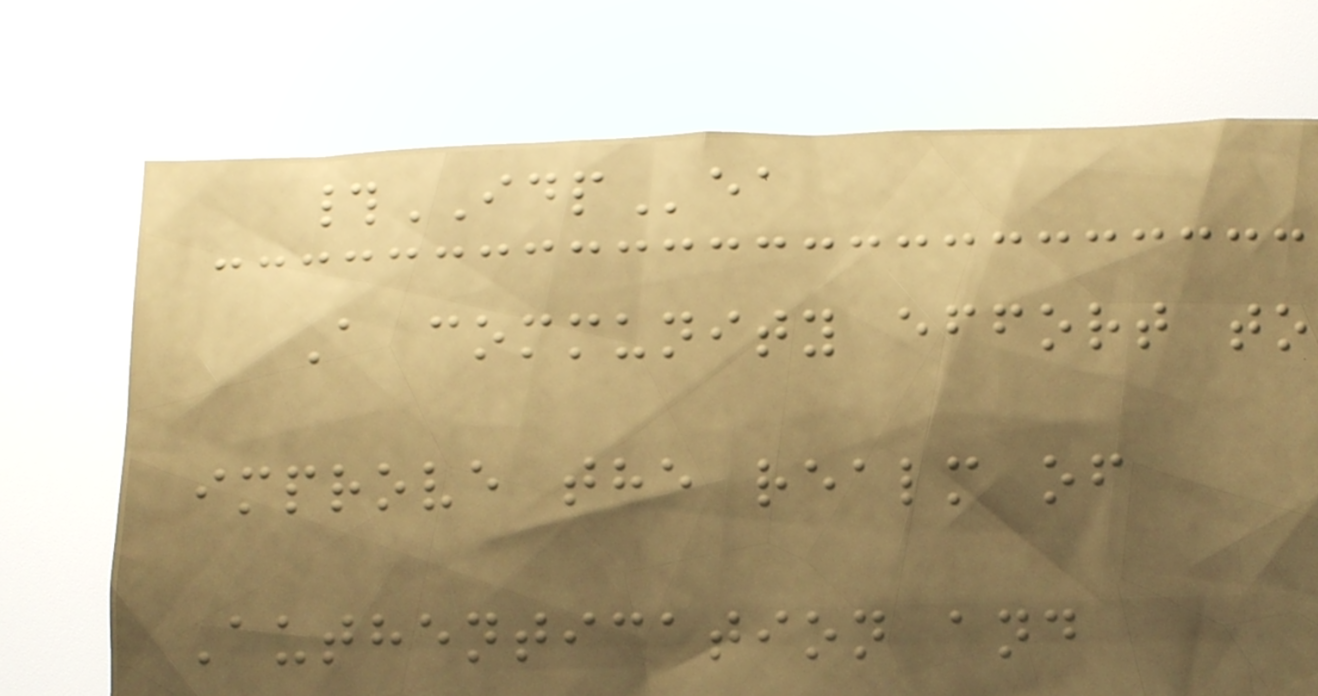#IDPea
A community effort to
improve the realm of
Authentication and
